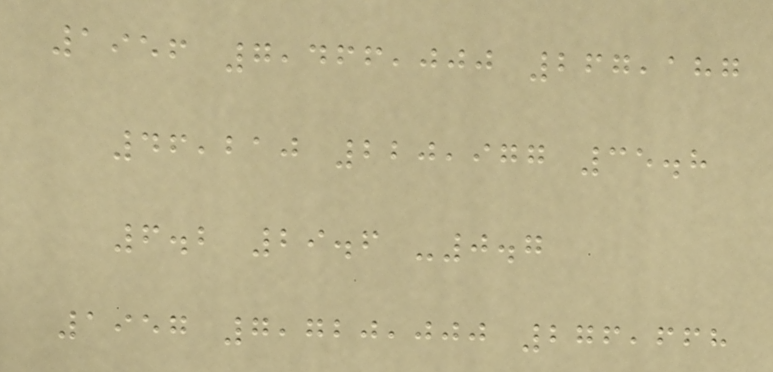1956 7,466,000 267,187
46,210 220,977 35.8
6.2 29.6 -0.7
1957 7,720,000 276,668
